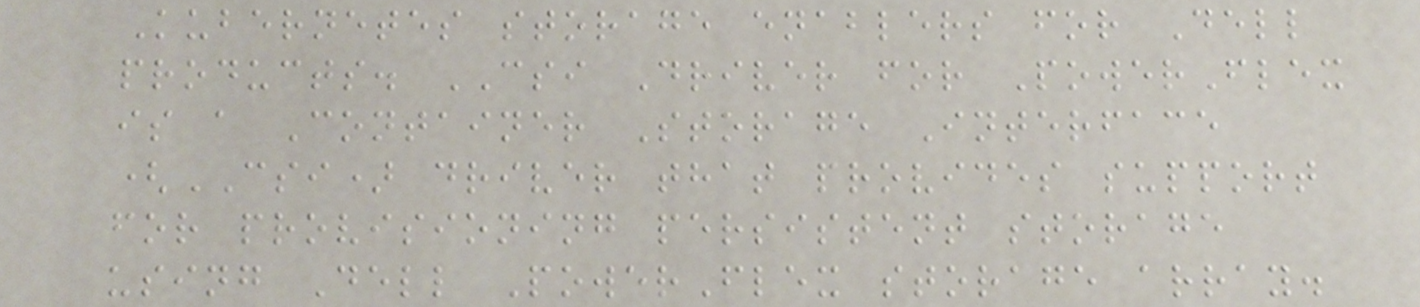Kubernetes storage enablers for Dell
products. CSI Driver for PowerFlex
is a Container Storage Interface
(CSI) driver that provides support
for provisioning persistent storage
using Dell PowerFlex storage array.
